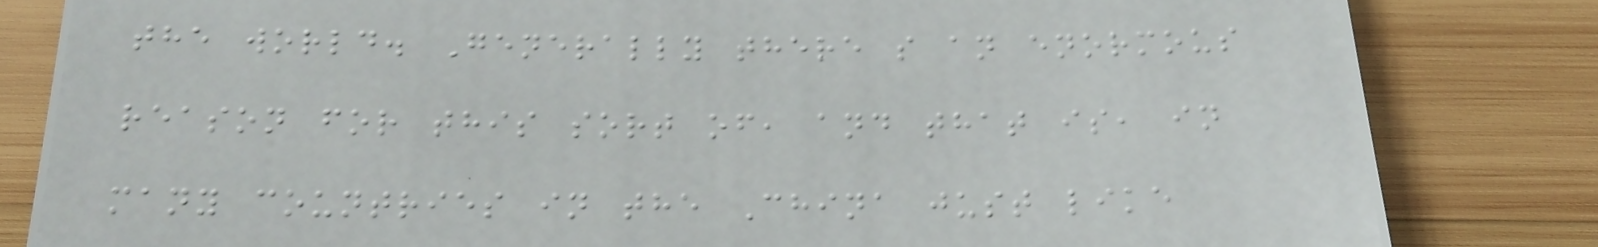the world. Generally there s an enormous
reason for this sort of, and that is, in
many countries in the China just like
